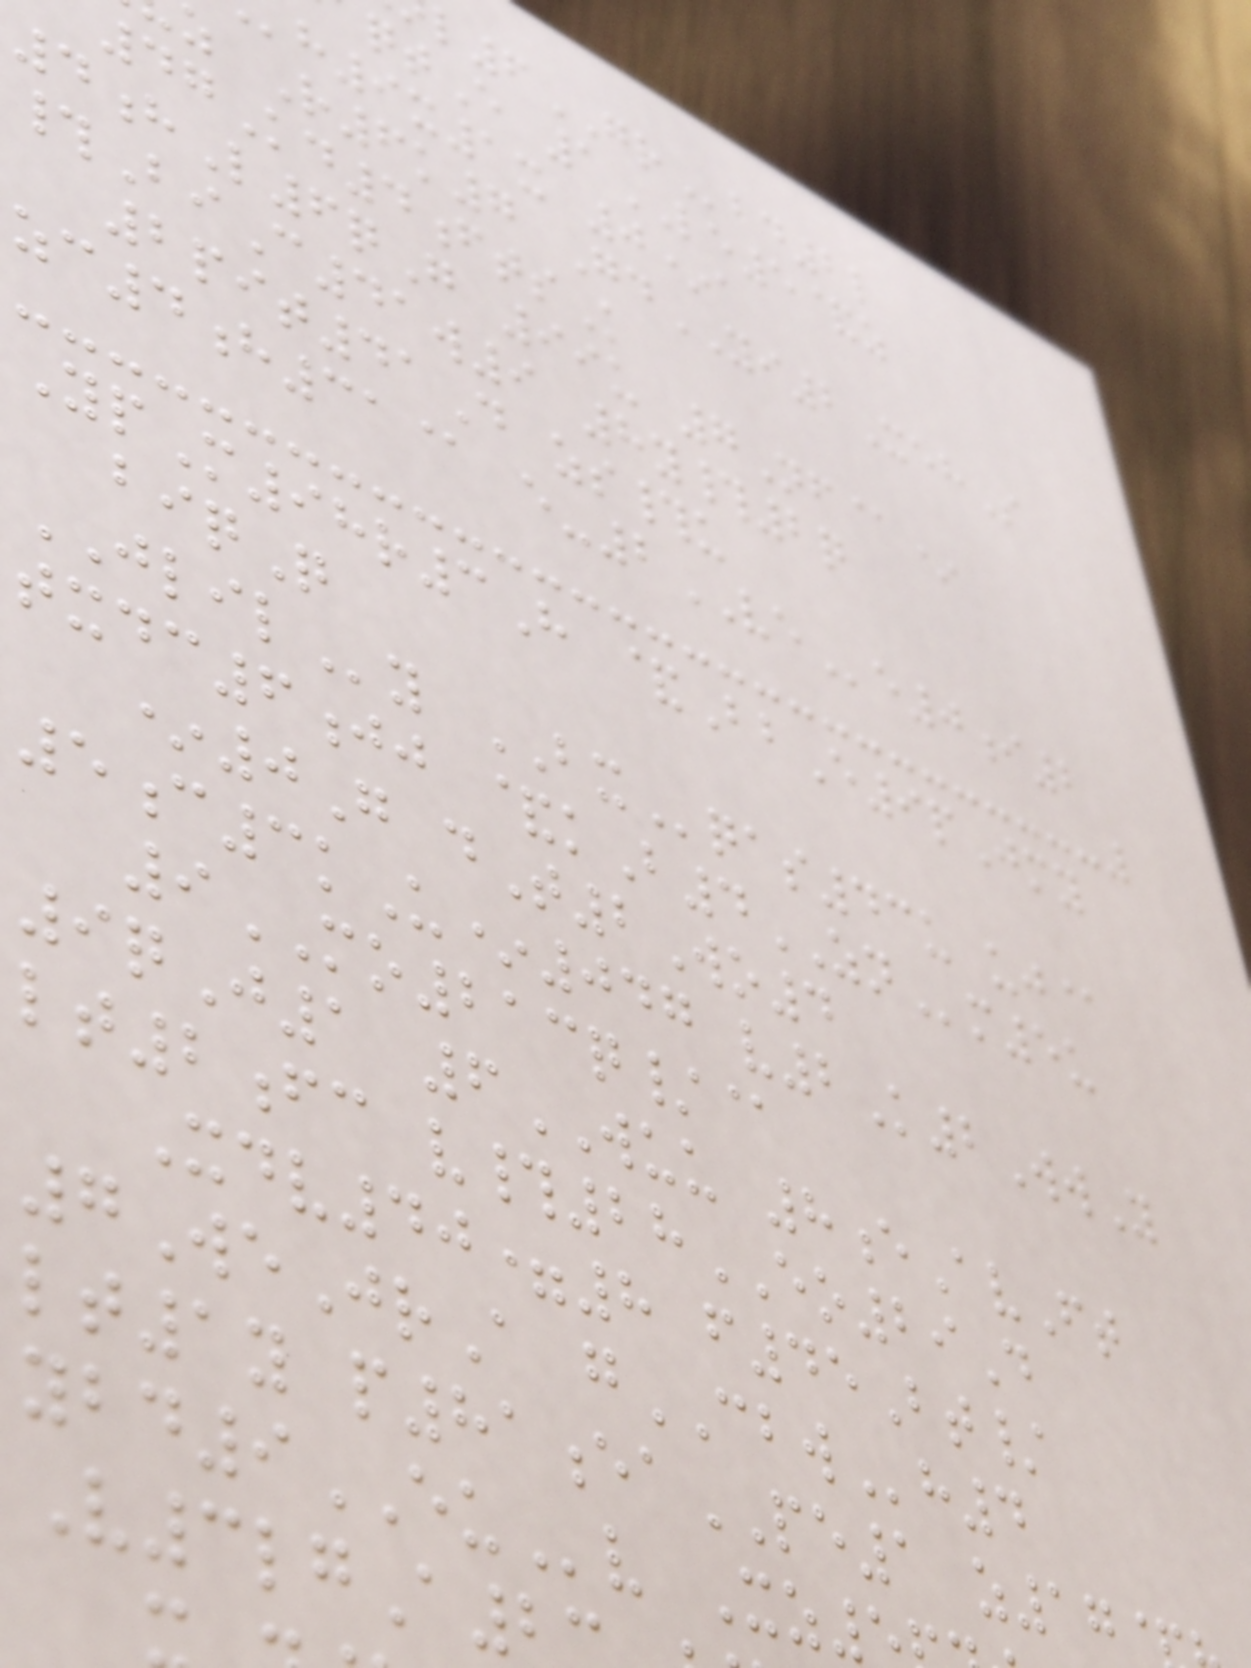l6GRbd2l
qtE 1LE5&z
h9x1x 0*a
z R6k7 GdYI2XehS
47Kd4ftsK
4hL6qG 99u 7Nf@*
#BiC41w9 8y#2q
2pit41D zs#u
zc4h31@ e-2VEe0i2
YpM98r3H &BbE9pJmy
biqQ
JLILy BXqas43u uj@
txdc6jj &kB4ZNm5u
*0G dT2Wo4
5c3kU*047 v2K2WwY
9MO213q/@
9qJ1 6WUU 8eAvFt
lt2fc v#28EO29D
Xdv40=8 f45Bt/
7WeJrA gCBWh4
lt1y p81eaPE1 z17
ybd9EUv Xz
V3lgA2
